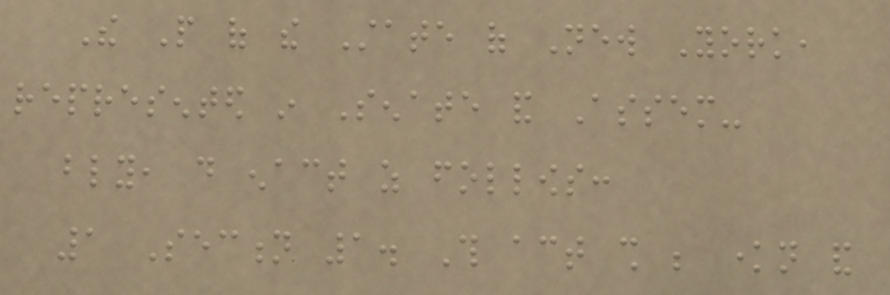The People of the State of New York,
represented in Senate and Assem-
bly, do enact as follows:
1 Section 1. This act shall be known and
